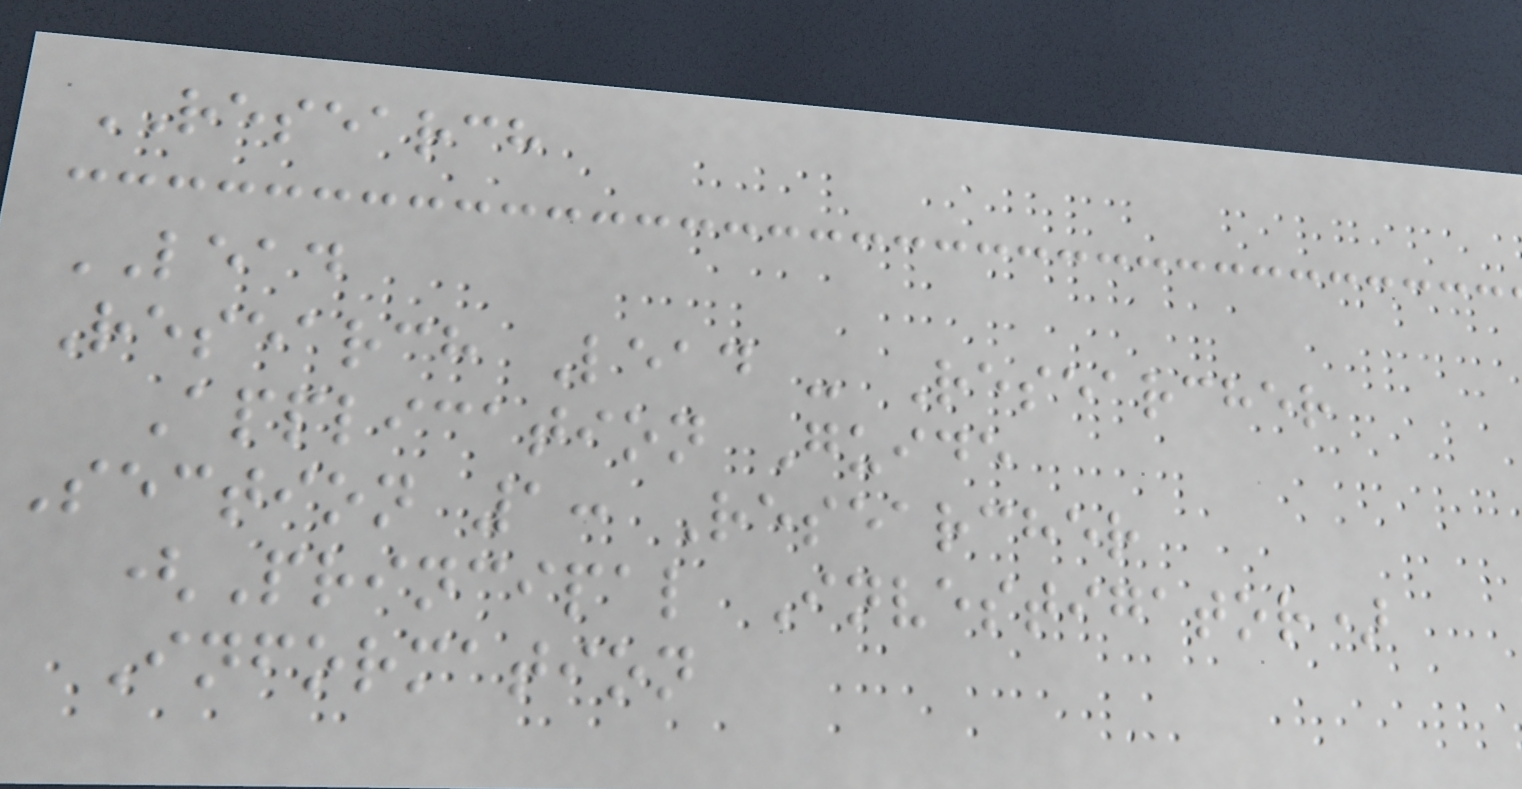RESEARCH
LEAD
Research Lead - Researcher
Application Guide
Section 1: Researcher
(Principal Investigator)
Information
